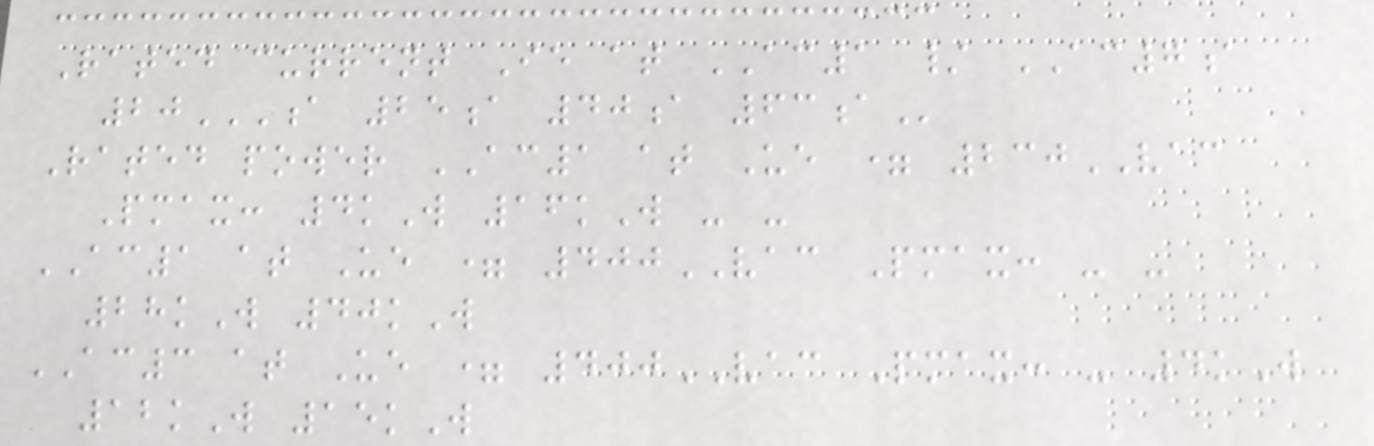Rated current Ie at AC1 / AC7a
20A 25A 40A 63A
Rated power AC1 at Ue = 230VAC
Pmax: 4kW 16kW - -
AC1 at Ue = 400VAC Pmax: - -
28kW 40kW
AC3 at Ue = 400VAC Pmax: - 4kW
12kW 15kW
